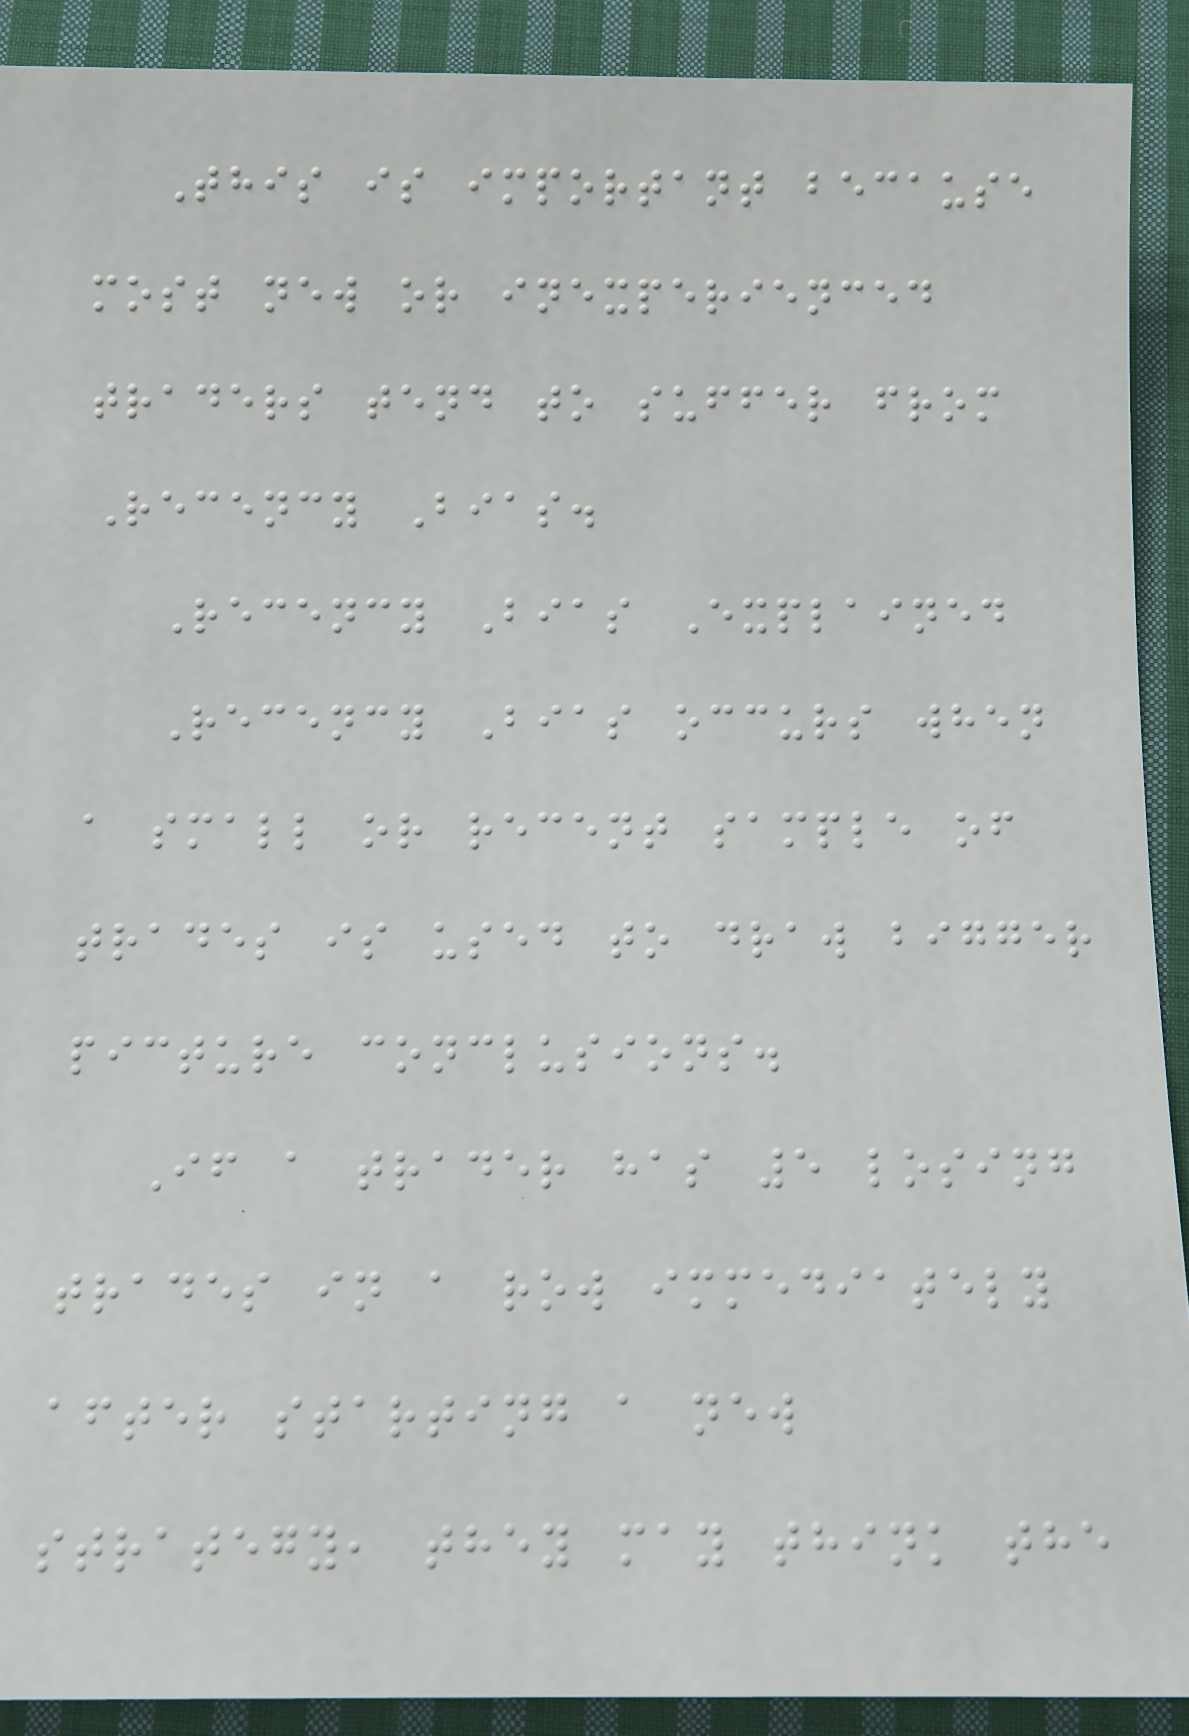This is important because
most new or inexperienced
traders tend to suffer from
Recency Bias.
Recency Bias Explained
Recency Bias occurs when
a small or recent sample of
trades is used to draw bigger
picture conclusions.
If a trader has 5 losing
trades in a row immediately
after starting a new
strategy, they may think the
